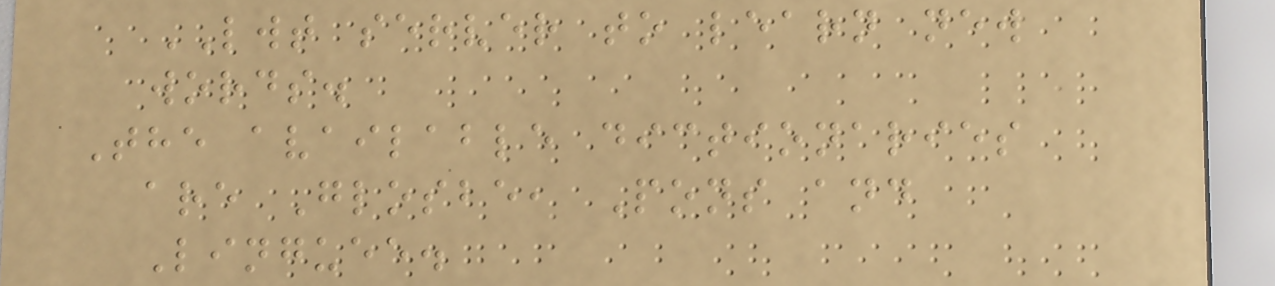LWT server to learn new
words.
The available dictionaries
are Glosbe, Pons and
Linguee.
